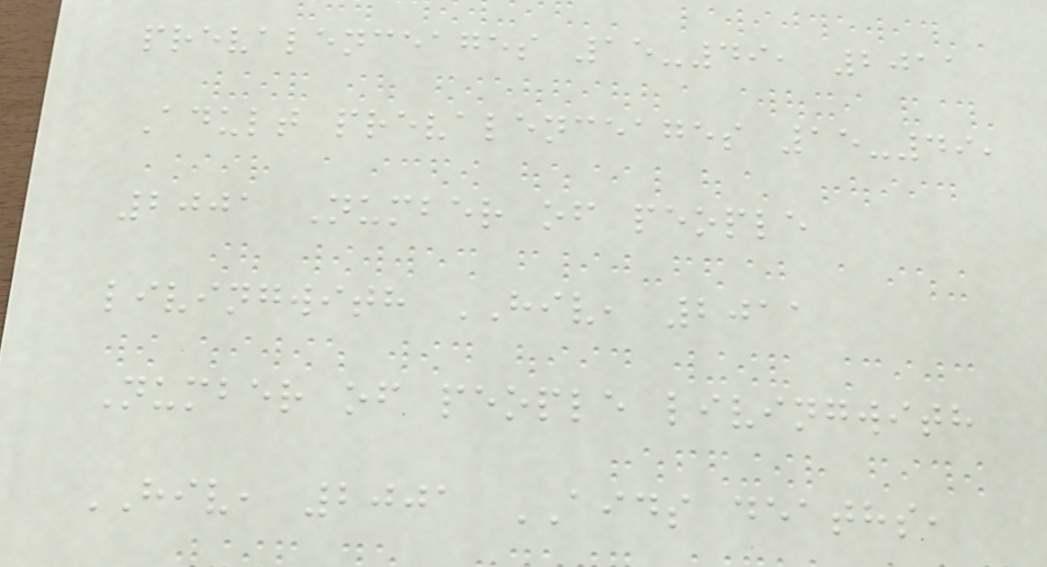prevalenceages 15-49, 2011
Adult prevalenceages 15-49,
2001 Number of people
livingwith HIV, 2011
Number of people livingwith
HIV, 2001 AIDS deaths,
